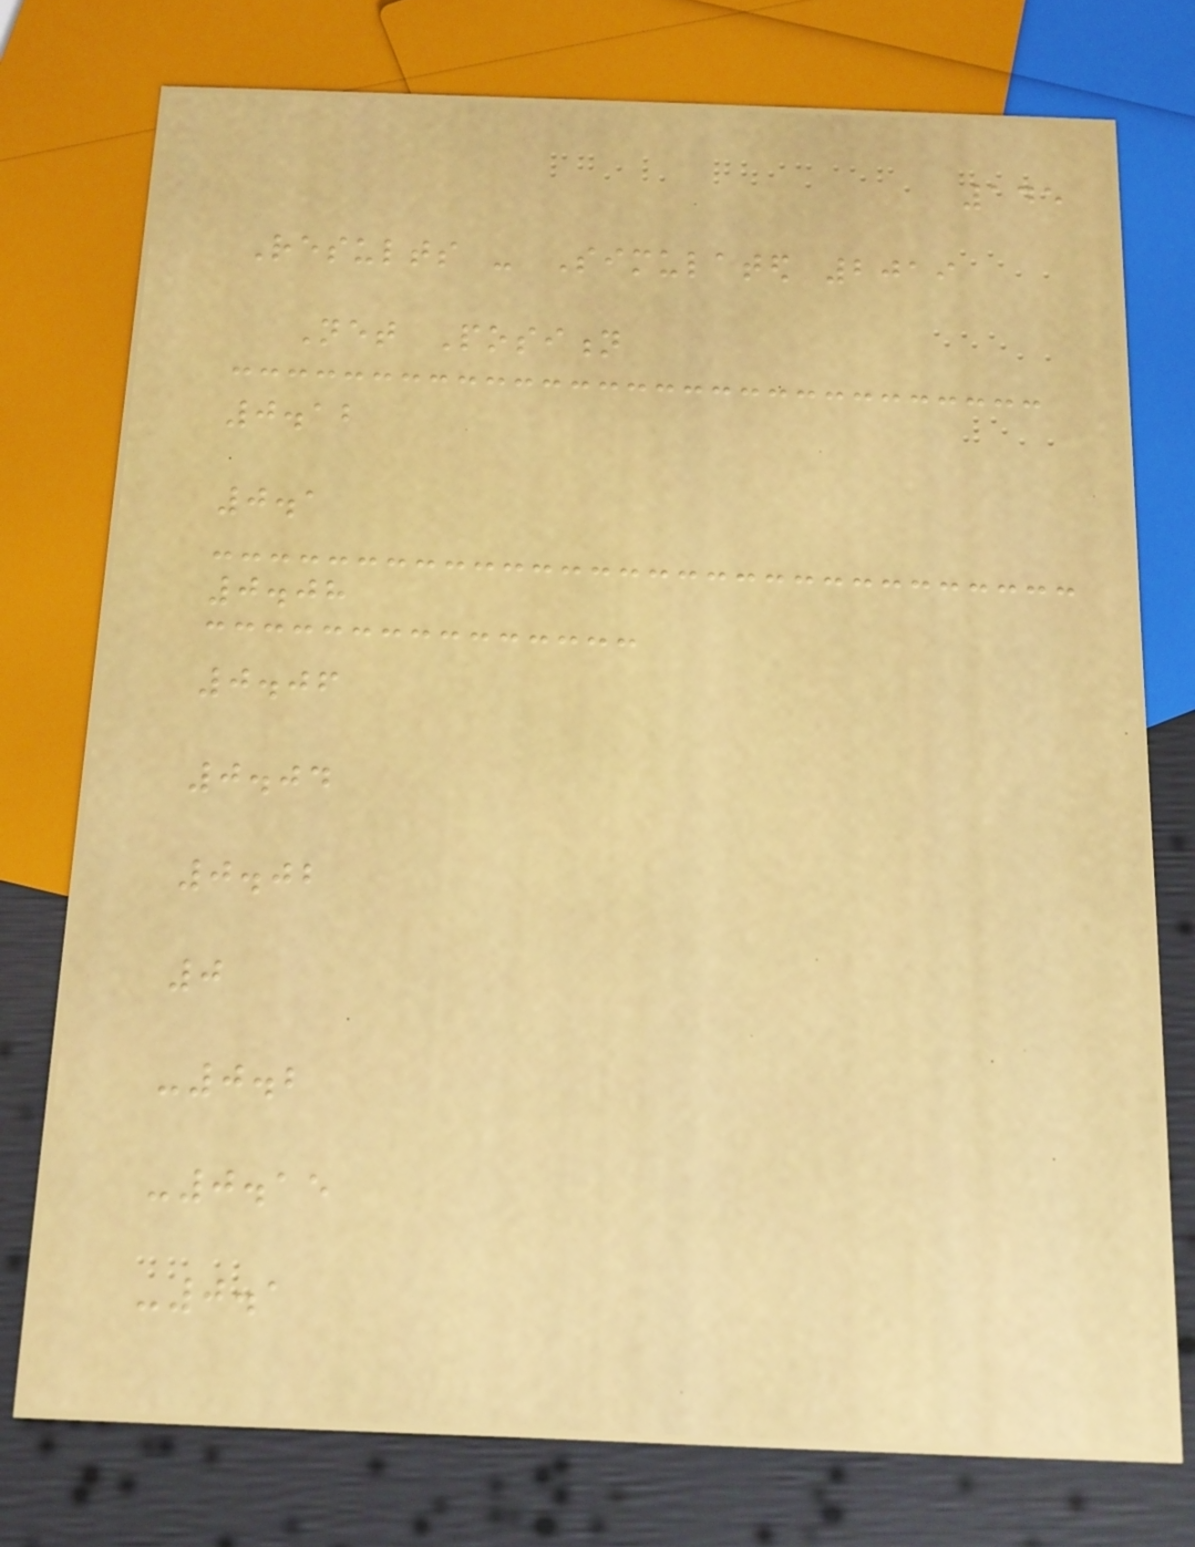145
Results - Simulated 2019
Net Position
0.12
0.1
0.08
0.06
0.04
0.02
0
-0.2
-0.15
-0.1
